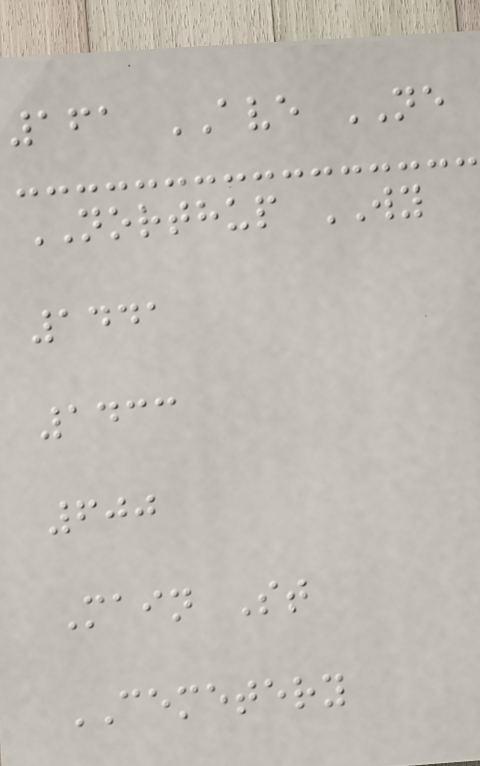161 AVE NE
NORTHUP WY
1441
1433
600
Main St
CEMETERY
